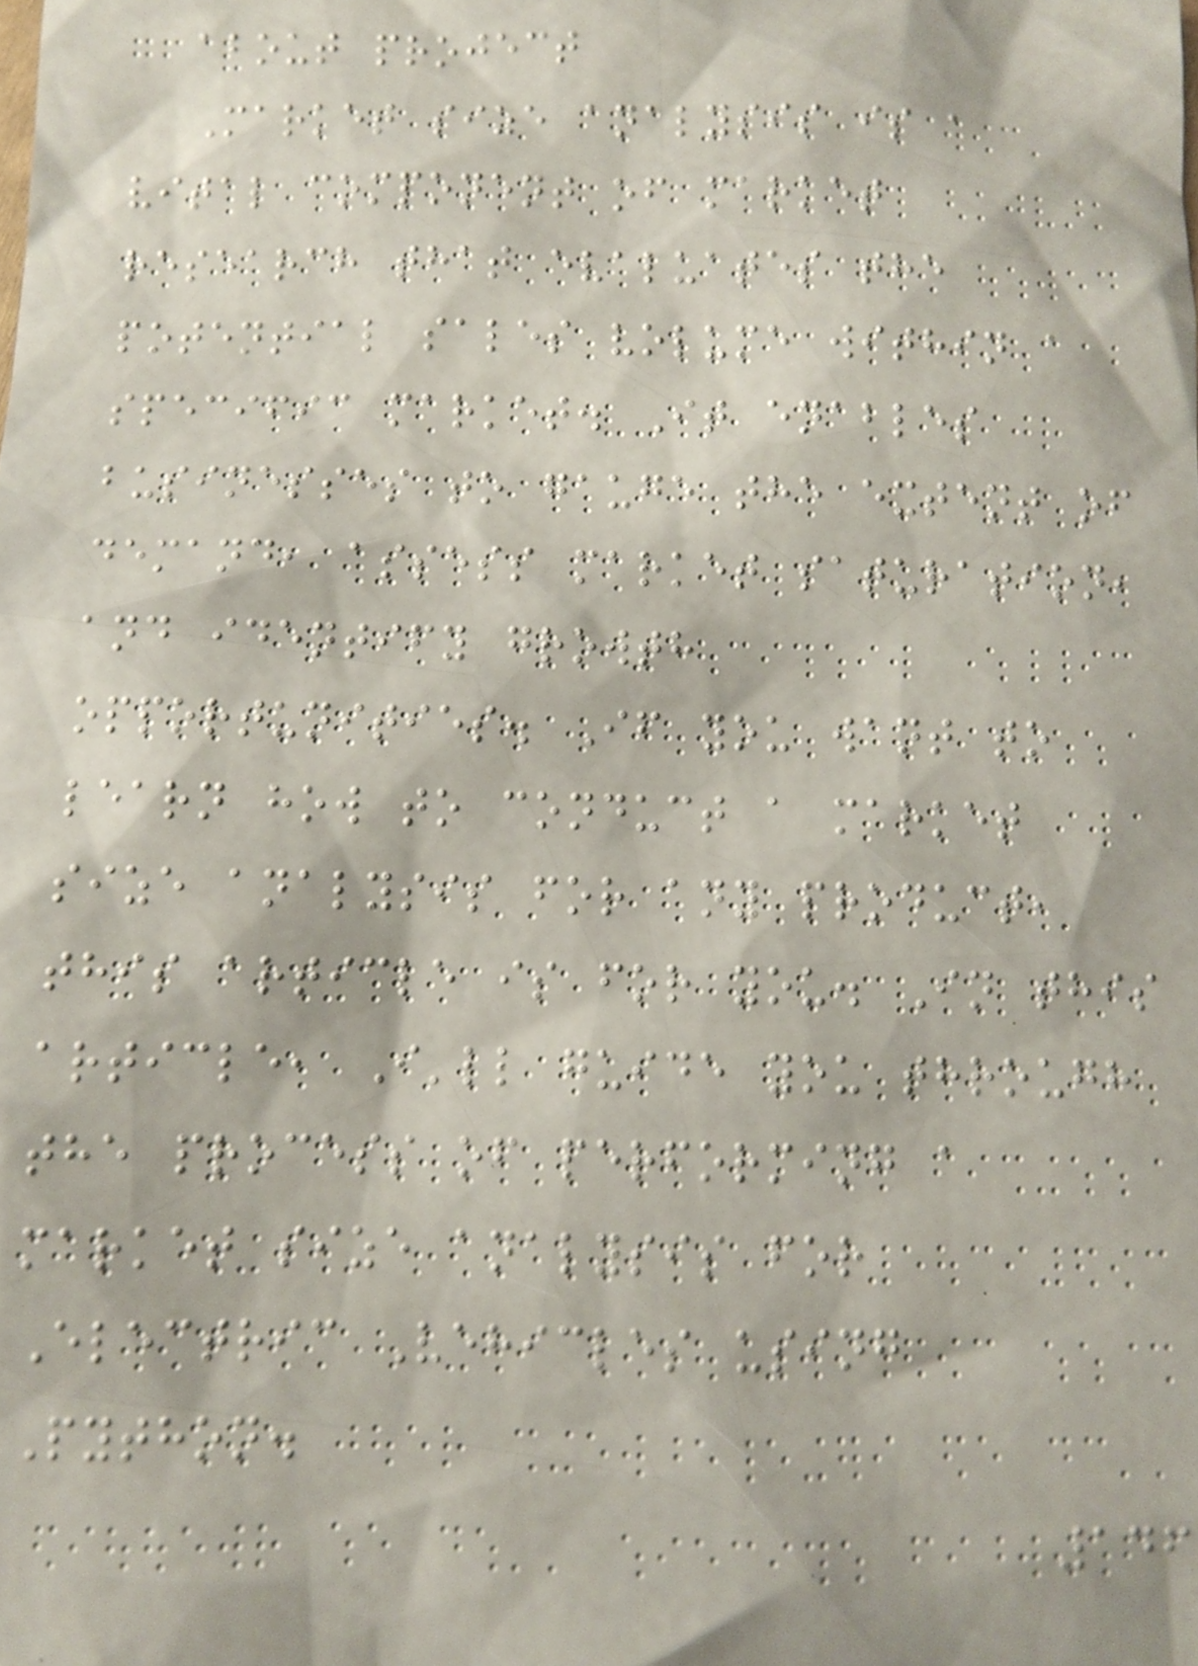about project
Market size analysis is a
vital component of market
research that evaluates the
potential sales volume within a
specific market. It enables
businesses to gauge the extent of
demand, assess market saturation,
and identify growth
opportunities. If you want to
learn how to conduct a market
size analysis for any product,
this article is for you. In this
article, I'll guide you through
the process of performing a
market size analysis for
Electric Vehicles using
Python.
146
